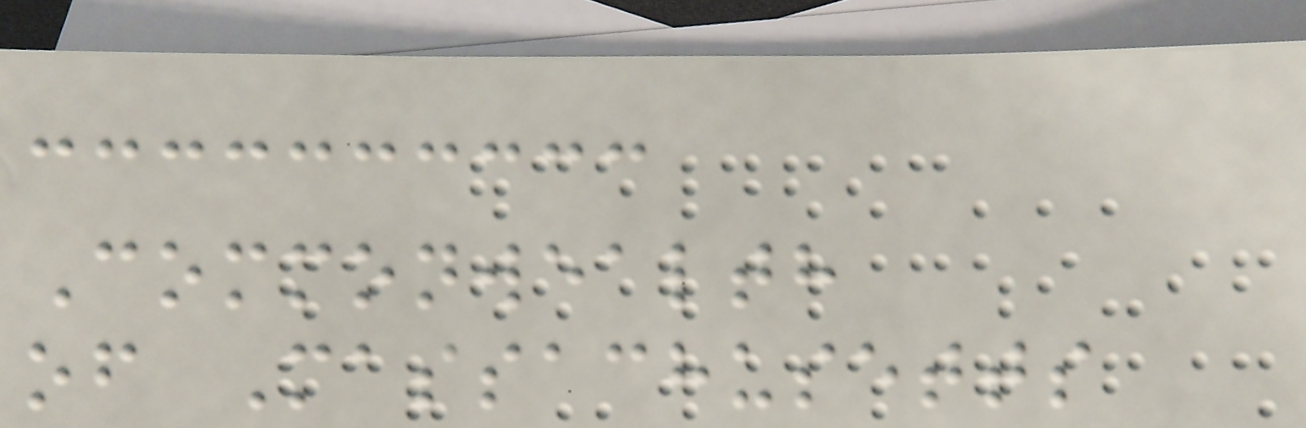Commonwealth
of Massachusetts
